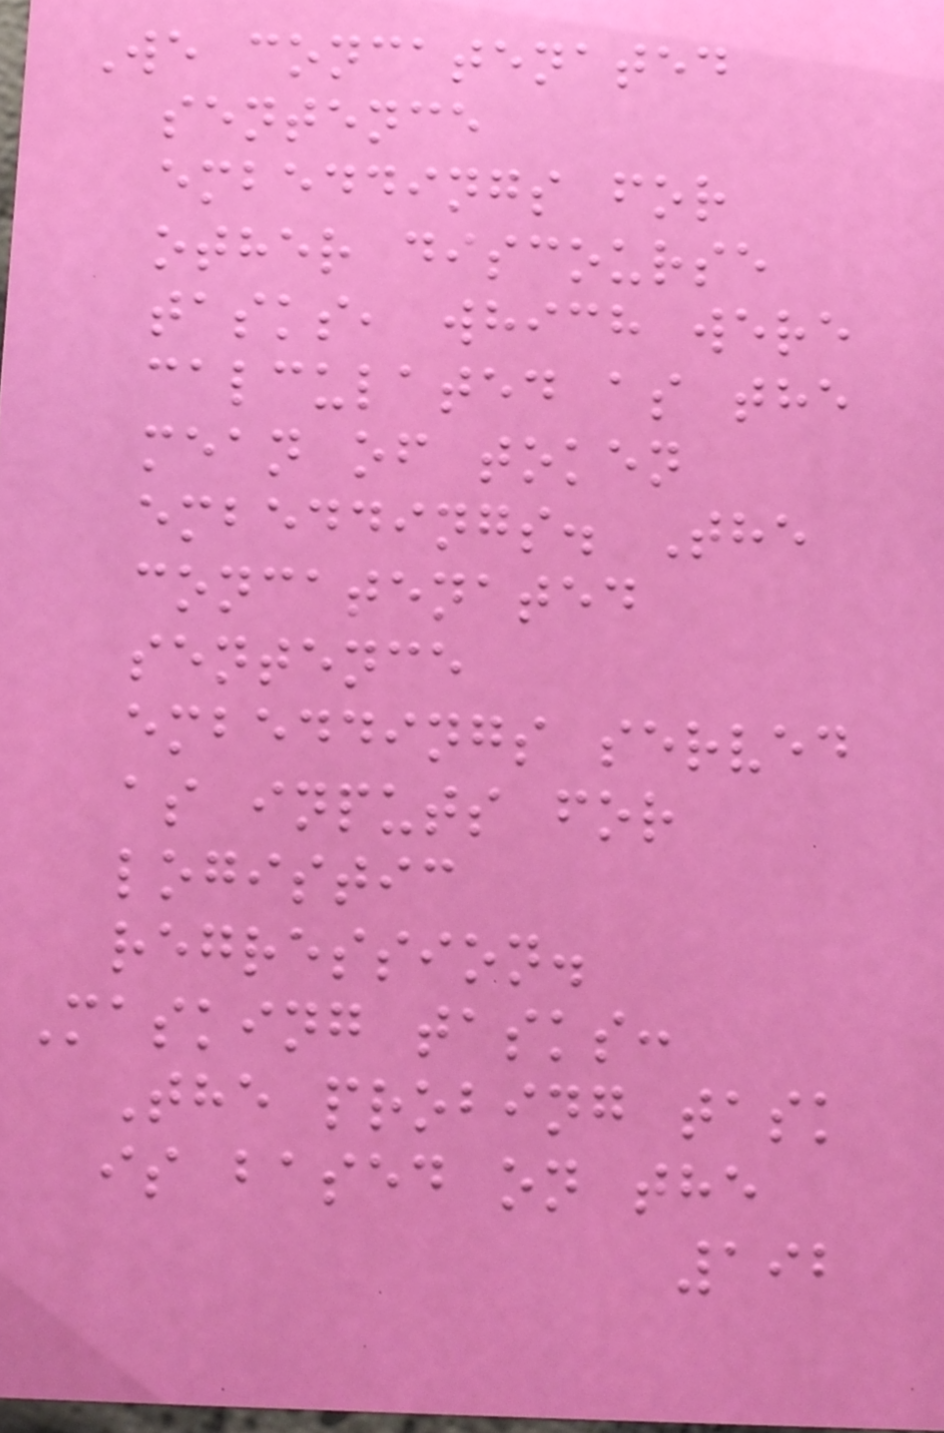We concatenated
sentence
embeddings for
other discourse
tasks, which were
calculated as the
mean of token
embeddings. The
concatenated
sentence
embeddings served
as inputs for
logistic
regression.
Masking tasks:
The probing task
is based on the
192
